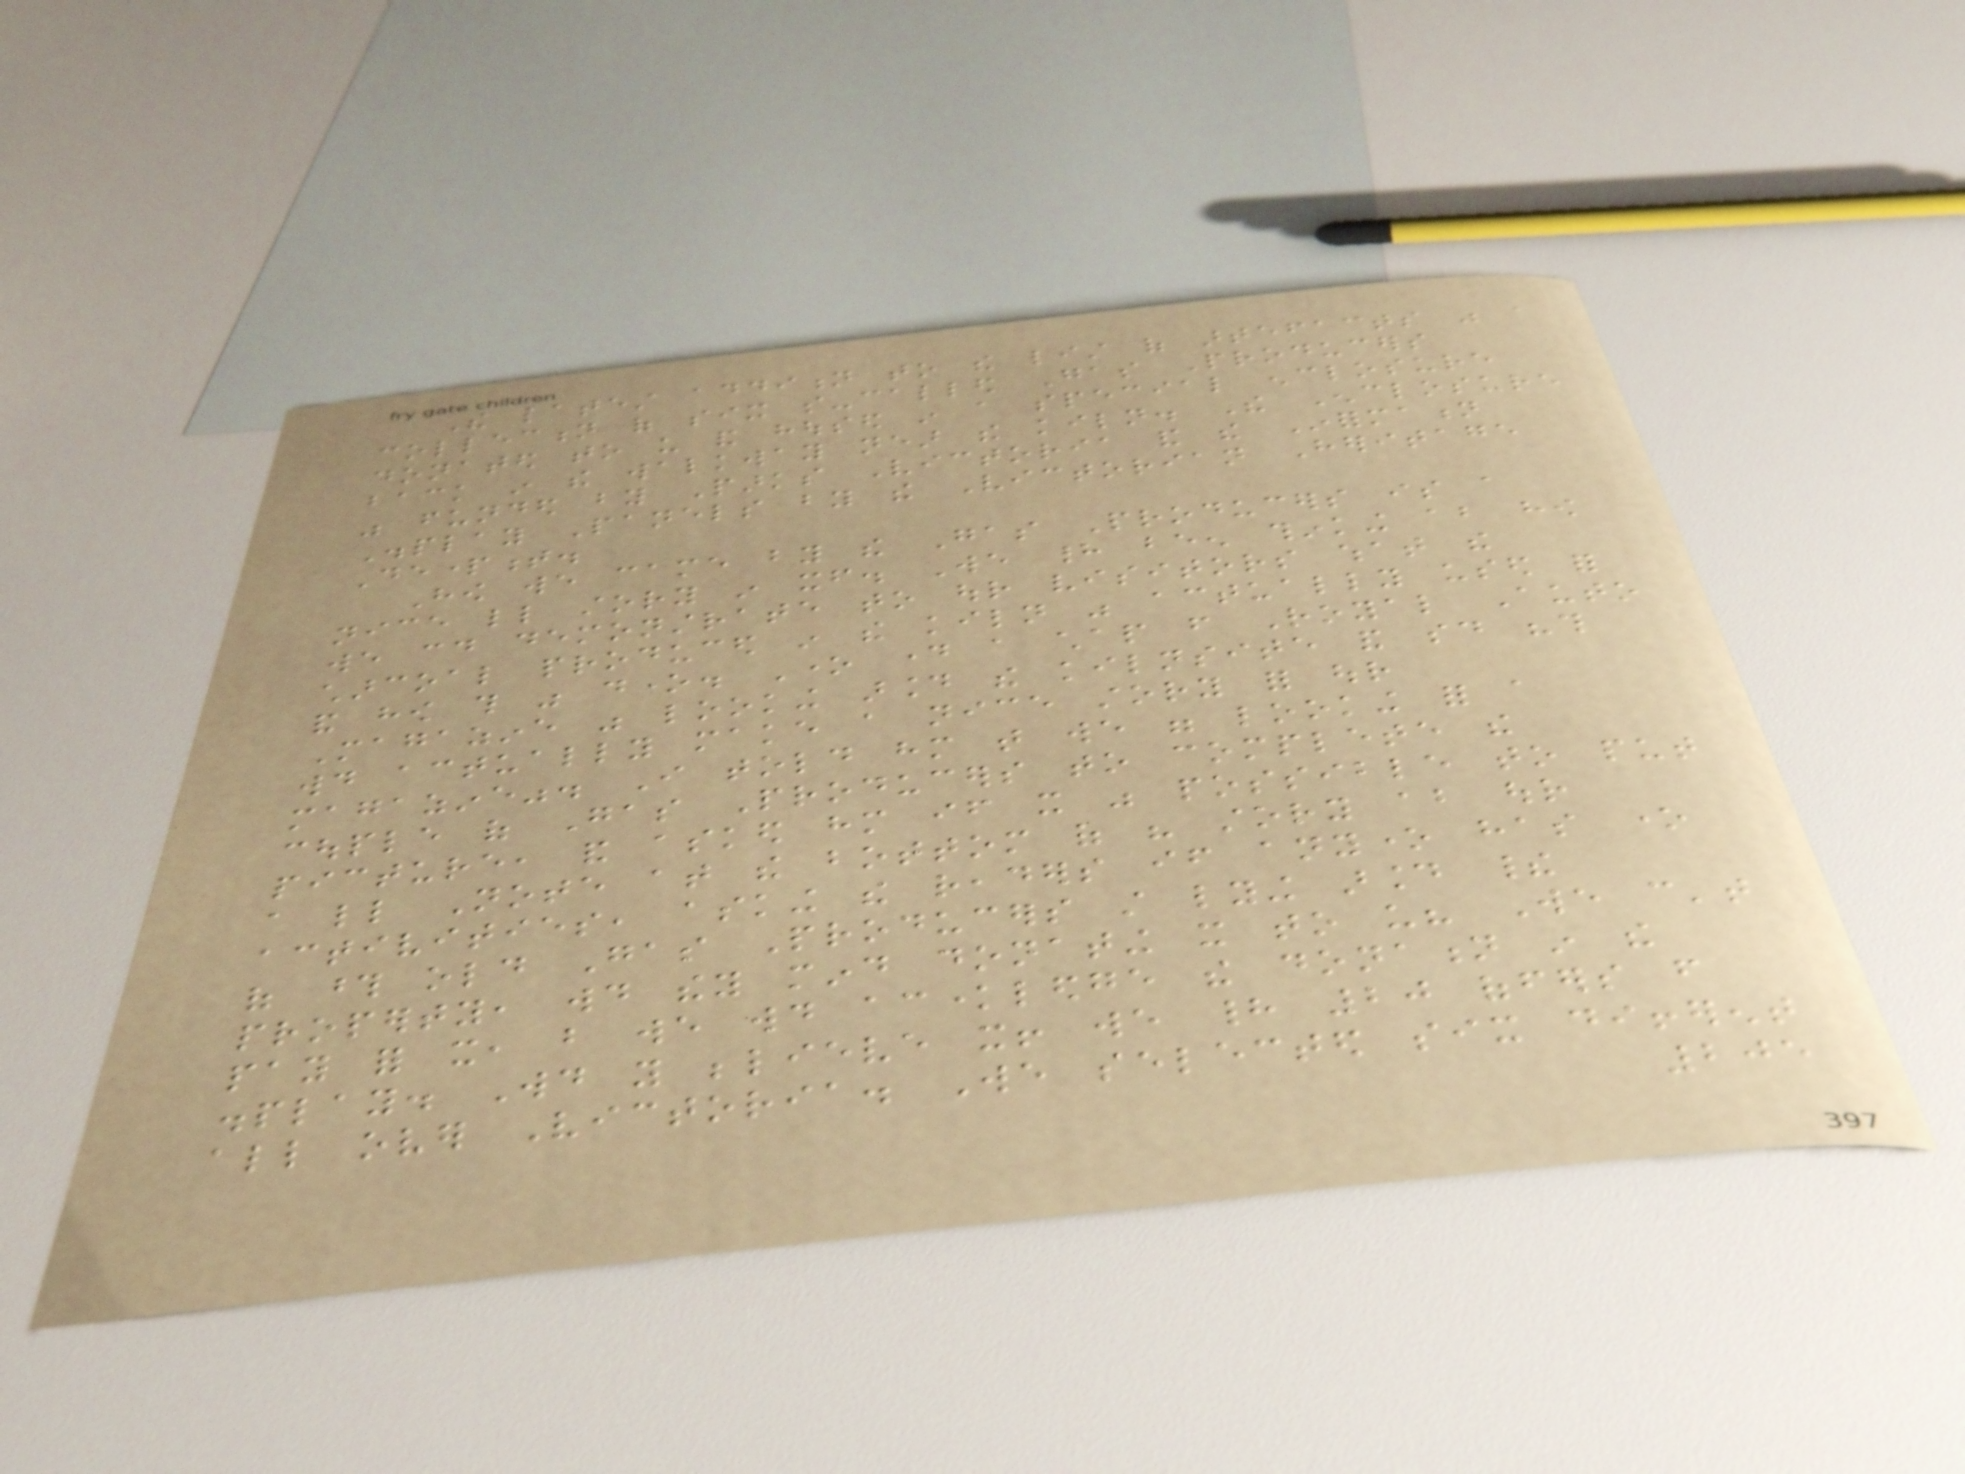The latest addition to the list of artefacts was a
collection of six so-called Gas Producers
donated to us and housed in a special enclosure
back in the walkway near the kiln. The Enclosure
was funded by Parks Victoria and the Information
Display Panels by the Victorian Heritage
Department.
How we came by the Gas Producers is a
nice little story in itself. We had been thinking about how
we could demonstrate to our visitors what the
charcoal produced in the kiln was actually used for
and how this was done. One day a chap from Royal Auto
Magazine was looking around the kilnsite and said "this
would actually make a nice story for our
magazine". I told him that we were looking for a
couple of Gas Producers to complete the
picture, and asked him if it was possible to put
a little Note at the bottom of his story about our
activities, asking the readers if anyone has one
of those old Gas Producers still lying around their
property, would they mind donating it to us? We can't
pay for it, but we would acknowledge the donation in the
display. Would you believe it! we had 20 offers from
all over Victoria. We selected six different
205
